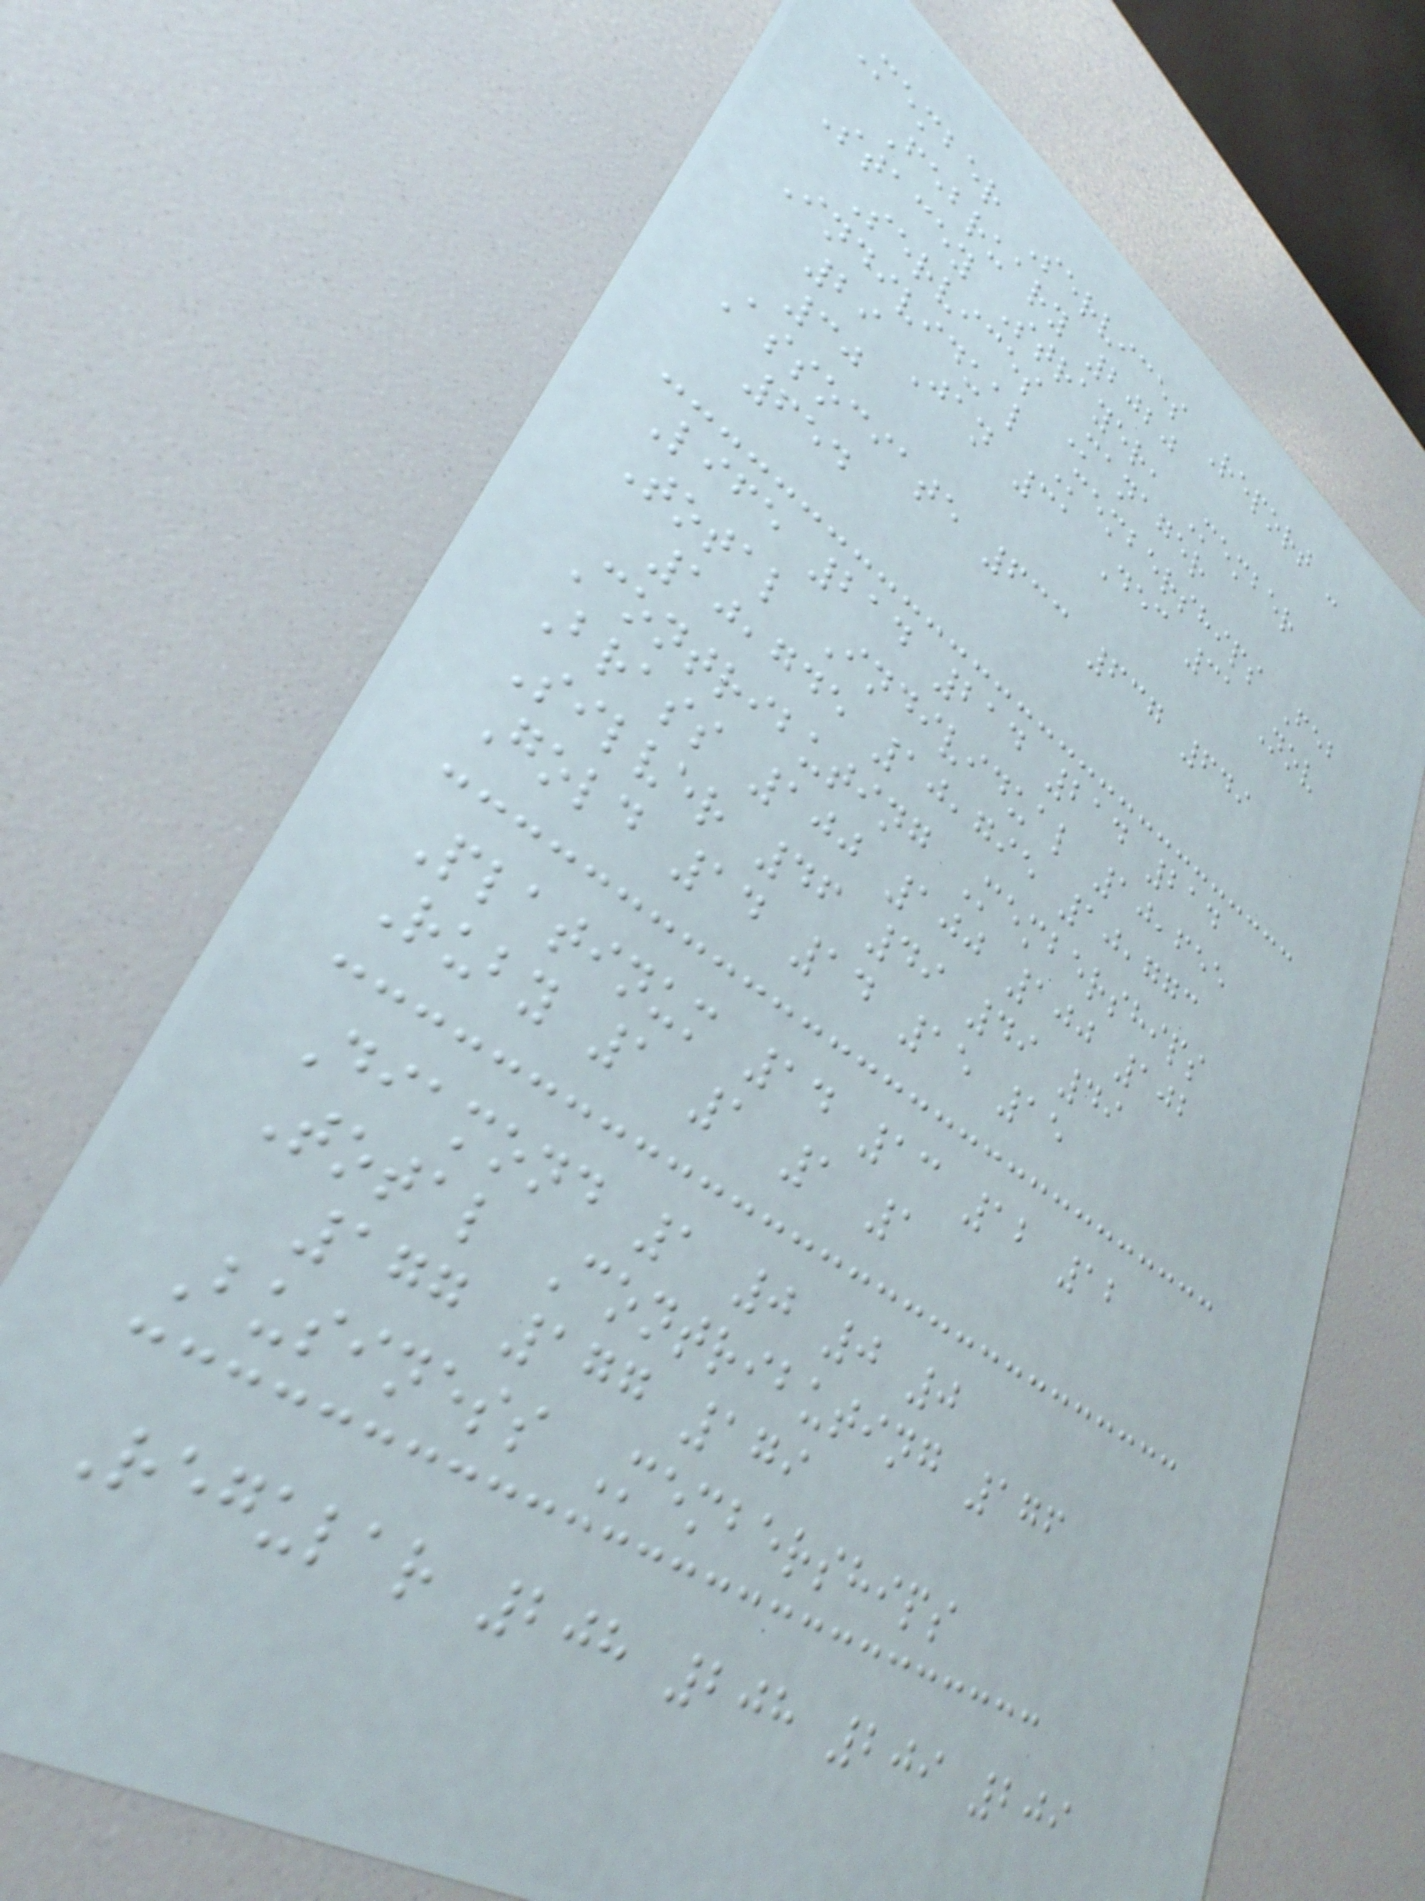Member Services Report -
February 2020
Stacey Strayer, Member
Services Manager
Individual Memberships Feb
29 Jan 31 Dec 31 Nov
30
Associate 633 637 649
654
Life 214 214 214 214
Total Individual 10,655
10,745 10,795 10,773
Contributing Memberships
Brass 100 100 100 102
Silver 46 49 49 49
Gold 14 14 15 15
Platinum 14 13 12 12
Ruby 1 1 1 1
Diamond 1 0 0 0
Total Contributing 176
177 177 179
Business Memberships
Regular 208 208 209 209
